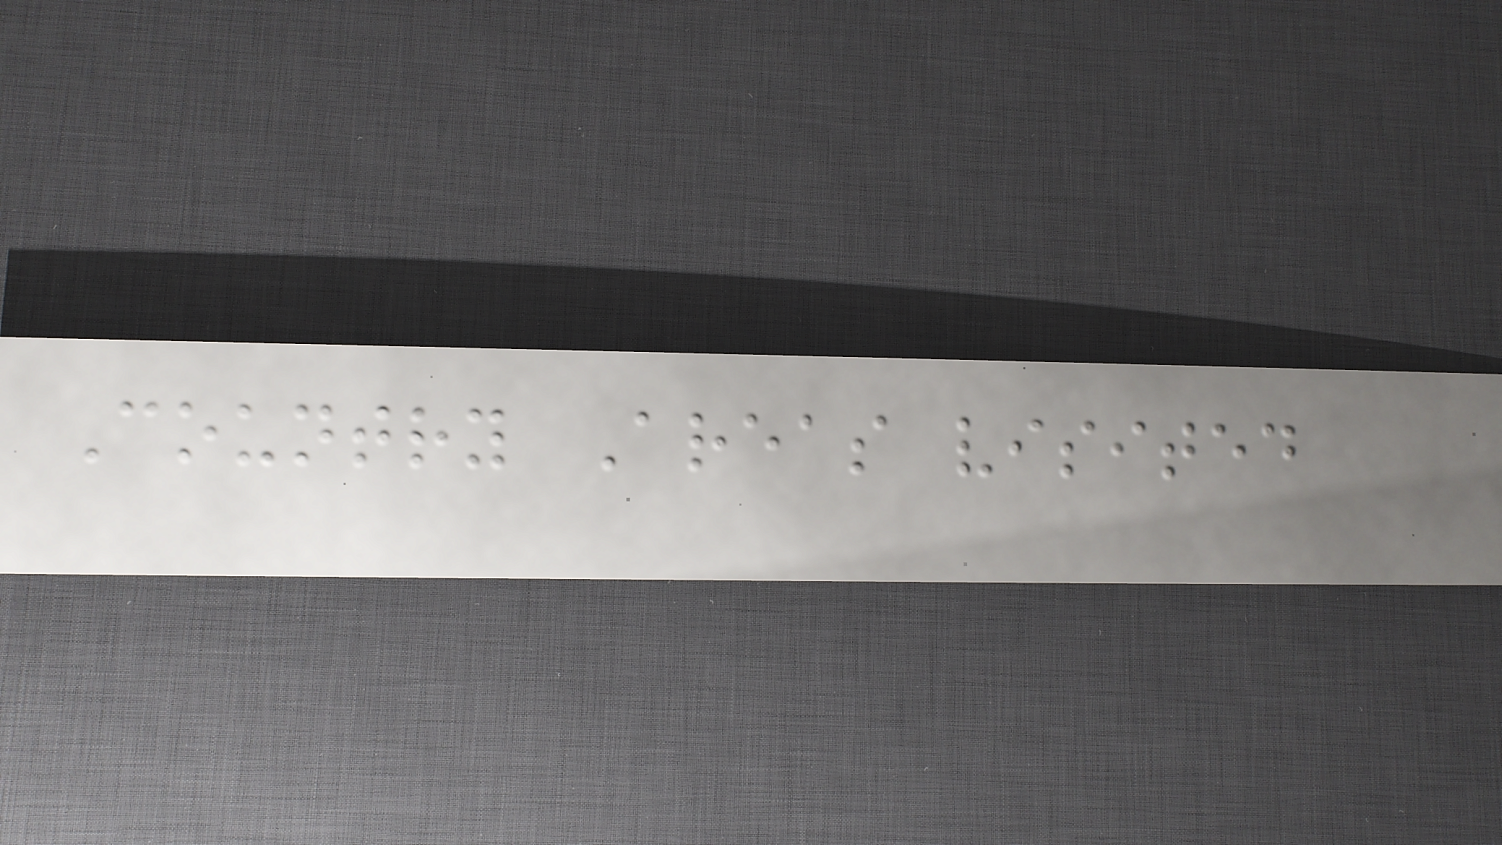Country Areas visited
